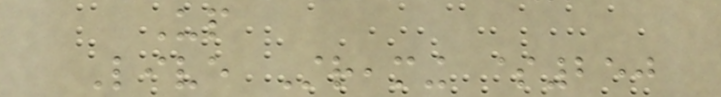Up
Live Streaming $250
